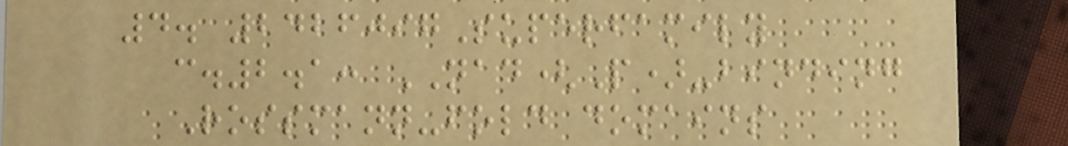4. 2426097Superfamily
c.2.1: NAD(P)-binding
Rossmann-fold domains
